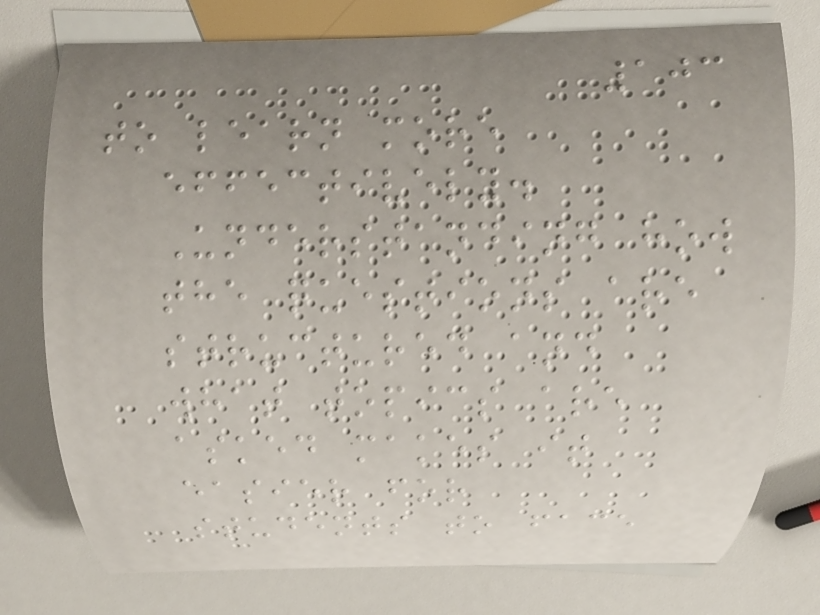103
to learn more
effectively.
Understanding how
the questions are
structured and
what topics are
asked makes it
easier for
students to face
